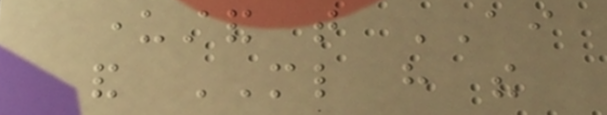understand that AI
and ML have the
